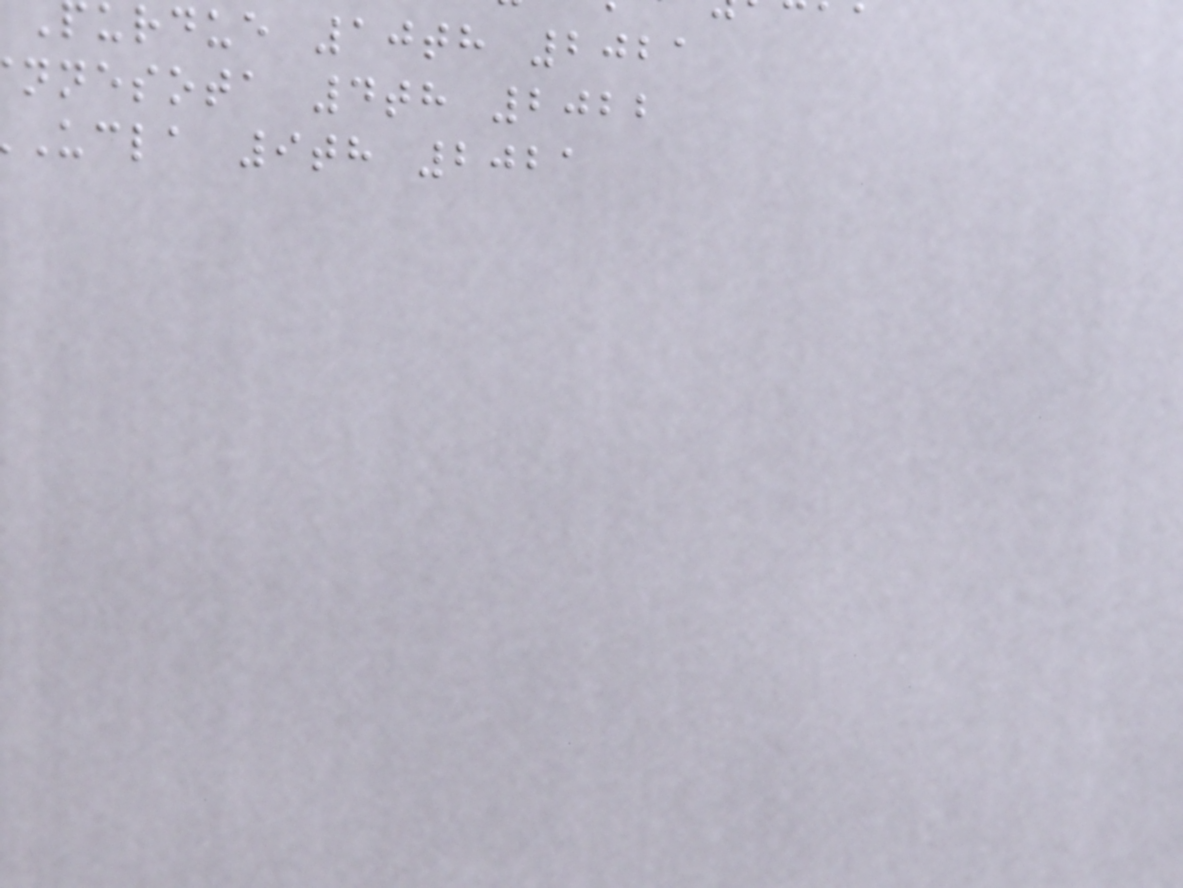urdue 10th 2021
nnesota 4th 2022
ucla 9th 2021
